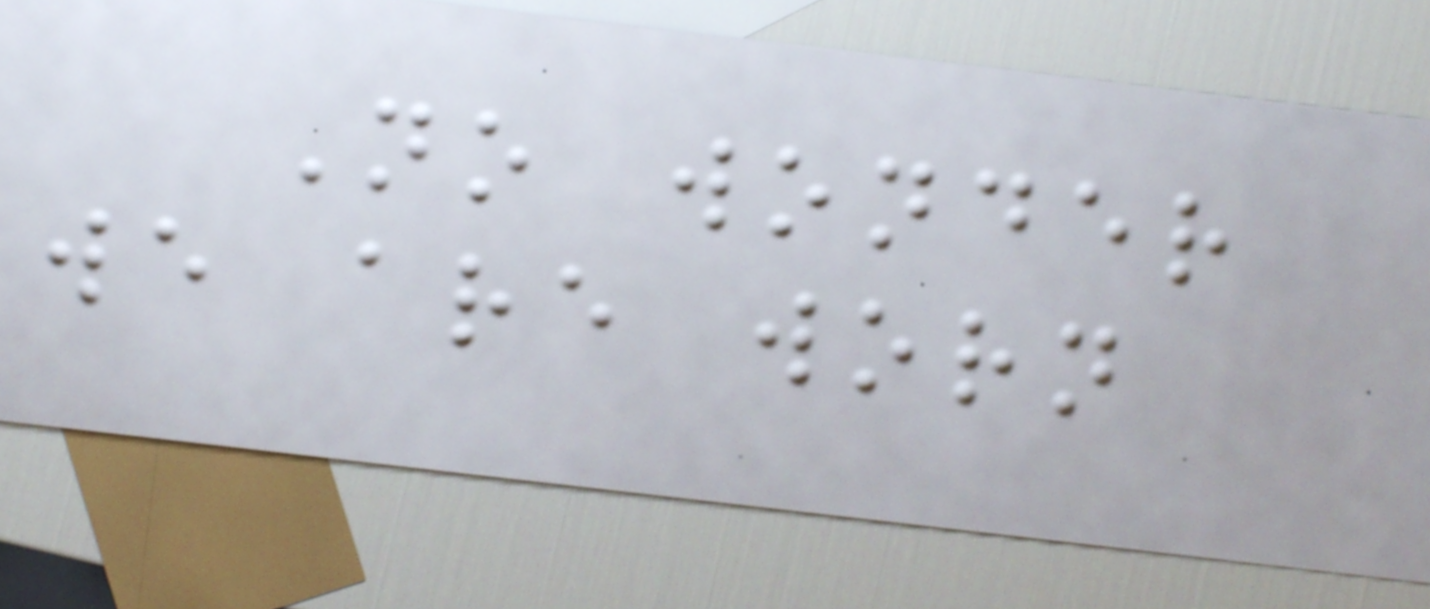No wonder
we are worn
